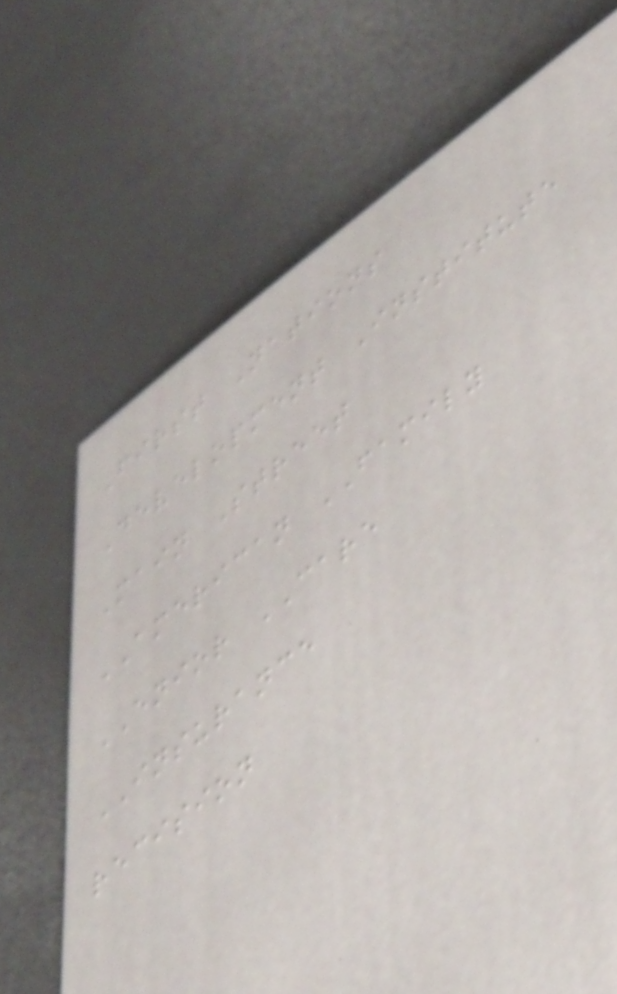First Nations
Development Institute
Main Street
AMERICAN FAMILY
ENIOR CARE
INSURANCE
recision
